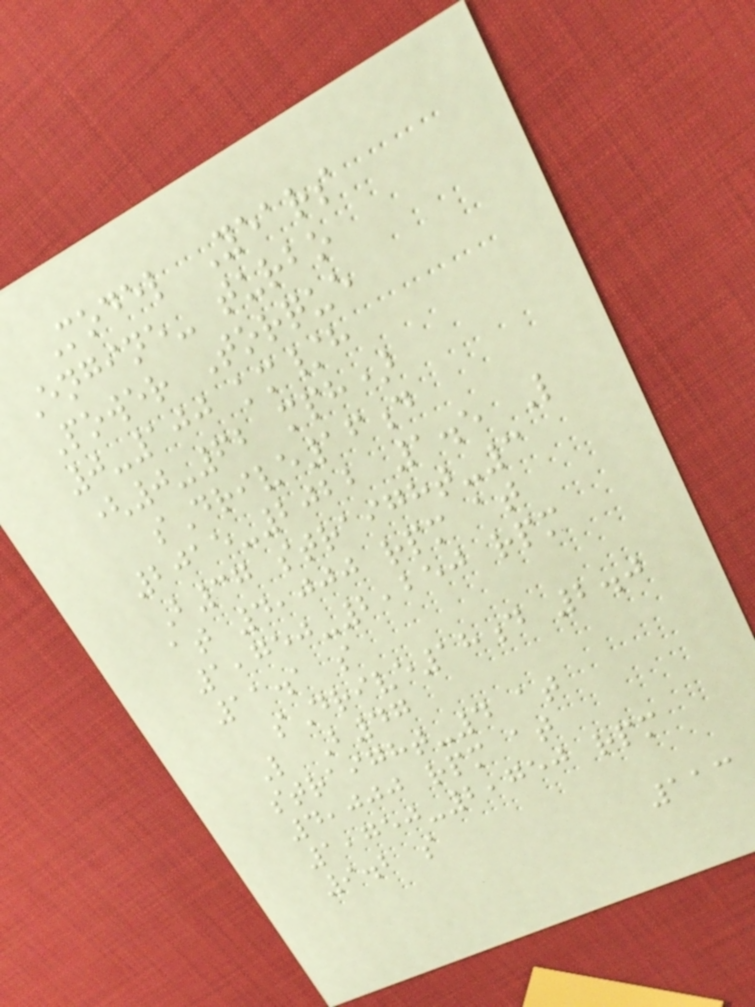Model Years
Engine- turbo
Power Torque
0-100 km/h
(0-62 mph)
sDrive16d
2015-2022 1.5 L
B37 straight-3
at 4,000 rpm at
1,750-2,250 rpm
11.1 s
sDrive18d 2.0
L B47
straight-4 at
4,000 rpm at
1,750-2,750 rpm
9.2 s
113
